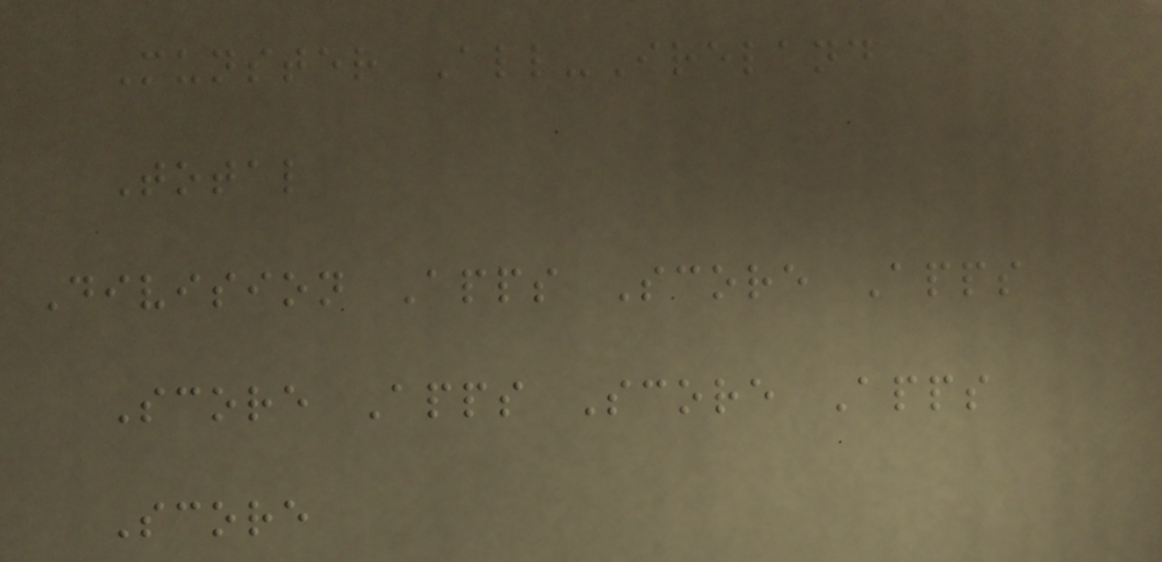Munster All-Ireland
Total
Division Apps Score Apps
Score Apps Score Apps
Score
